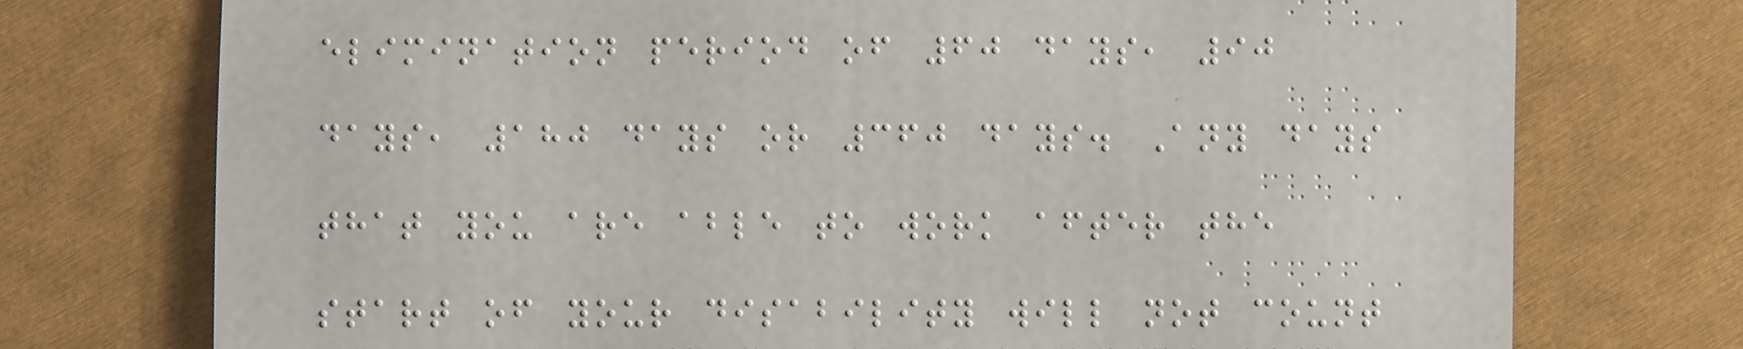elimination period of 60 days, 90
days, 180 days or 360 days. Any days
that you are able to work after the
start of your disability will not count
